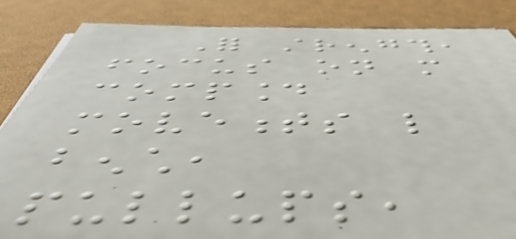For strength,
focus on more
compound
movements like
bench,
pullups,
